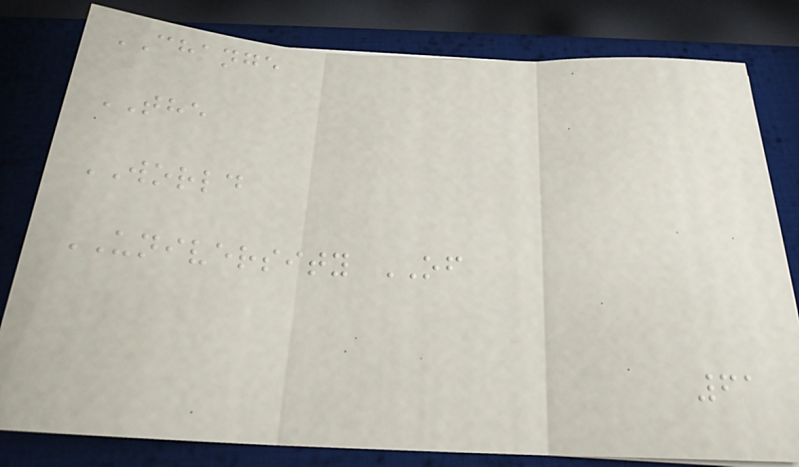CHANGE
THE
WORLD
UNIVERSITY OF
61
